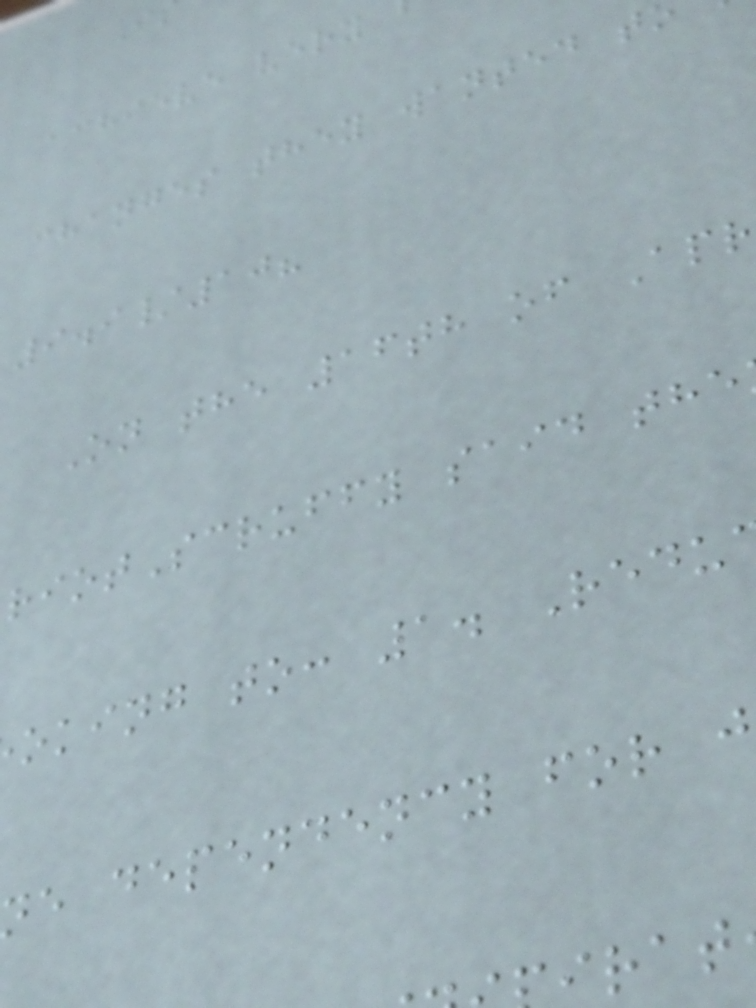achieve very
changes they wanted t
9.9/10?
On the 16th of Apr
iotScruffy said the
oking to: 1. Redu
e dependency for j
